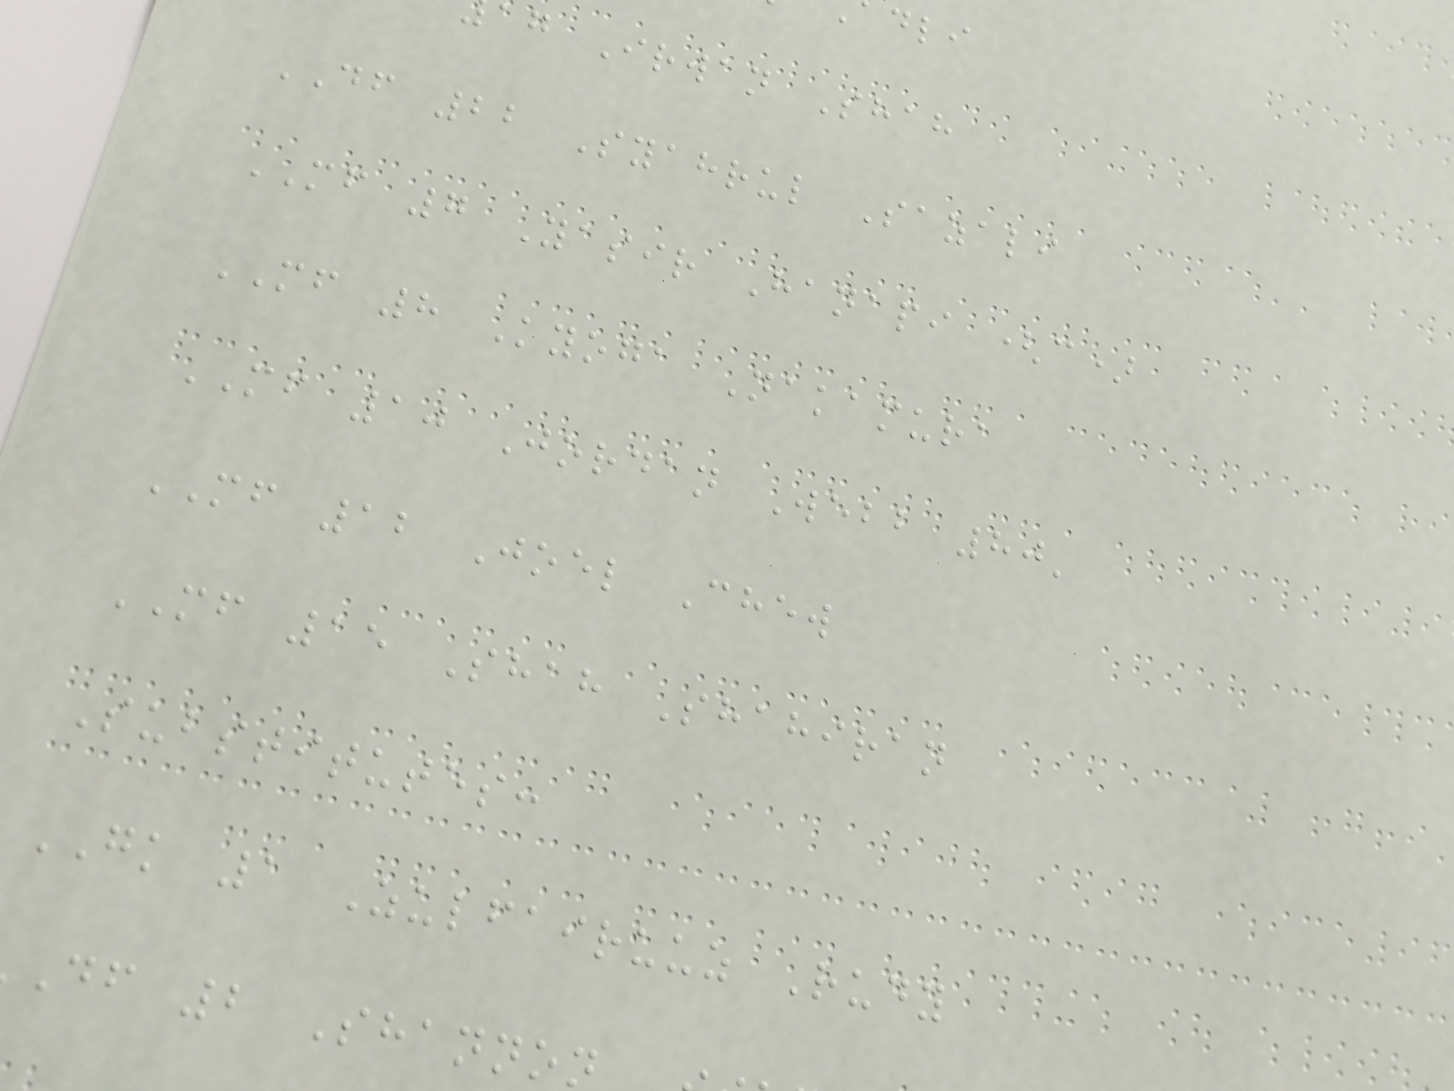ag Irwan Shah
DF 22 Syahrul Sazali
MF 7 Yasir Hanapi (c)
MF 8 Kyoga Nakamura
MF 10 Jordan Webb 80'
MF 12 Joel Chew
MF 15 Shah Shahiran
Substitutes:
GK 1 Zulfairuuz Rudy
df 2 Shannon
